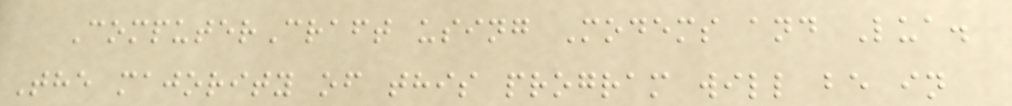ComputerCraft using Modems and Lua.
The majority of this program will be in
